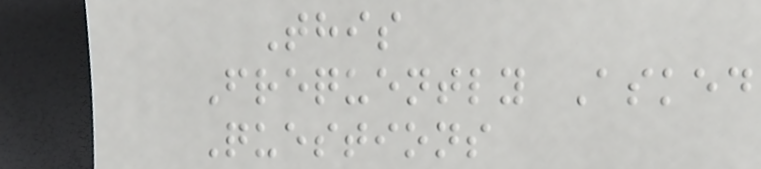This
Frequently Asked
Questions
